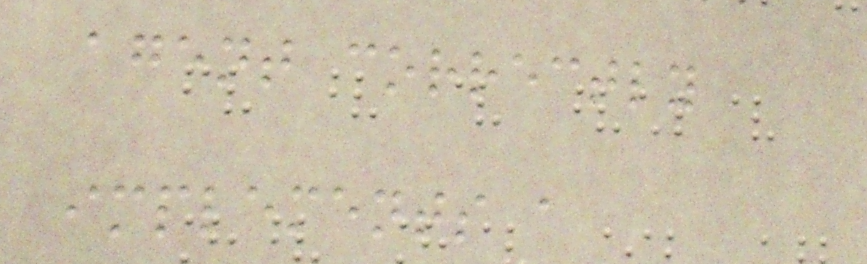agent correctly
implements a
